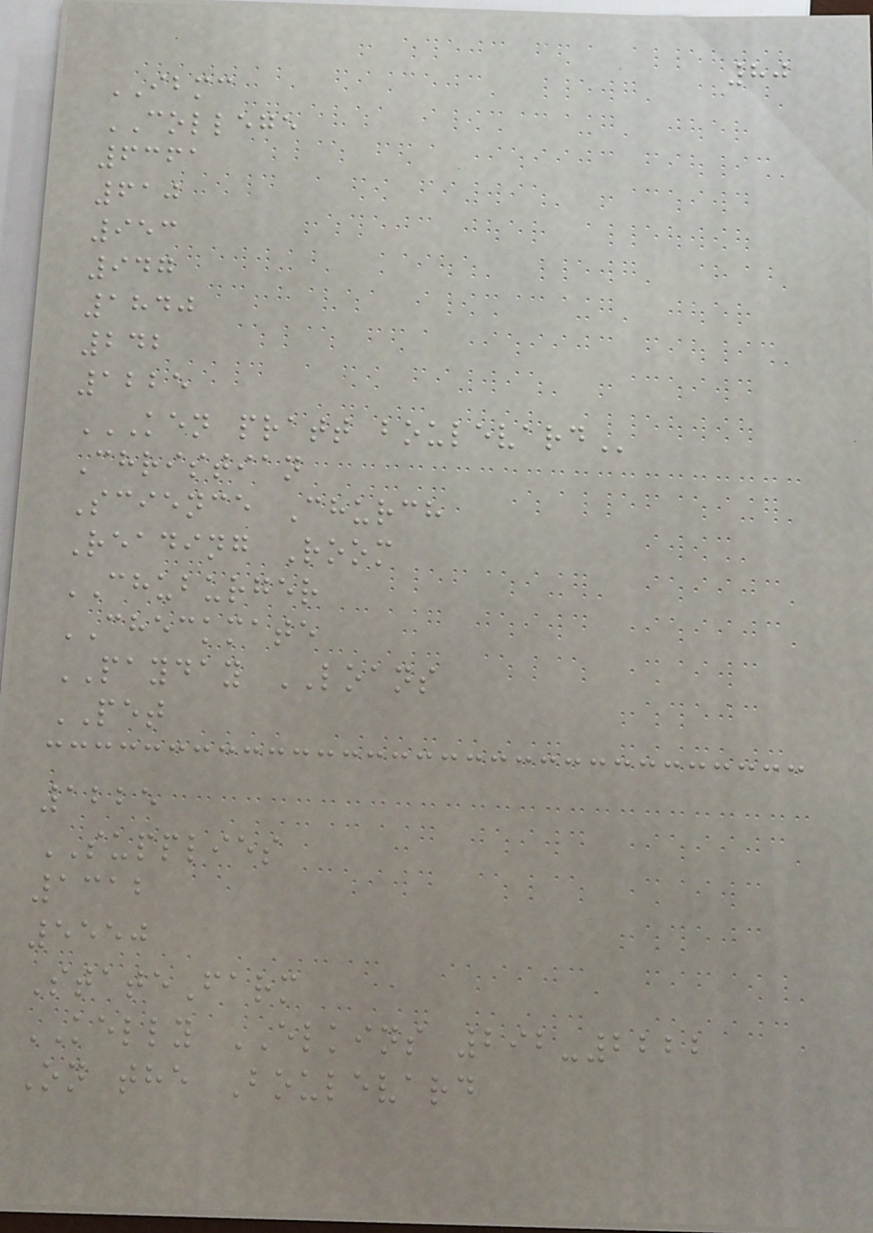80
IBMC
COLLEGE
6361
610
953
947
1840
242
1225
KEN PRATT BOULEVARD
Christian
Science Church
Reading Room
CHUBURGER
CHECKMATE
PAYDAY LOANS
PET
1225
SUPPLIES
1312
5550
StateFarm
KELLY ELKINS 292-2222
On the Boulevard
